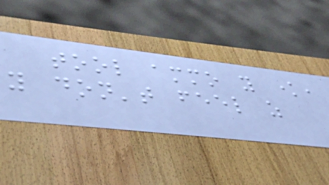tool ammo you know,
you don't feel as
